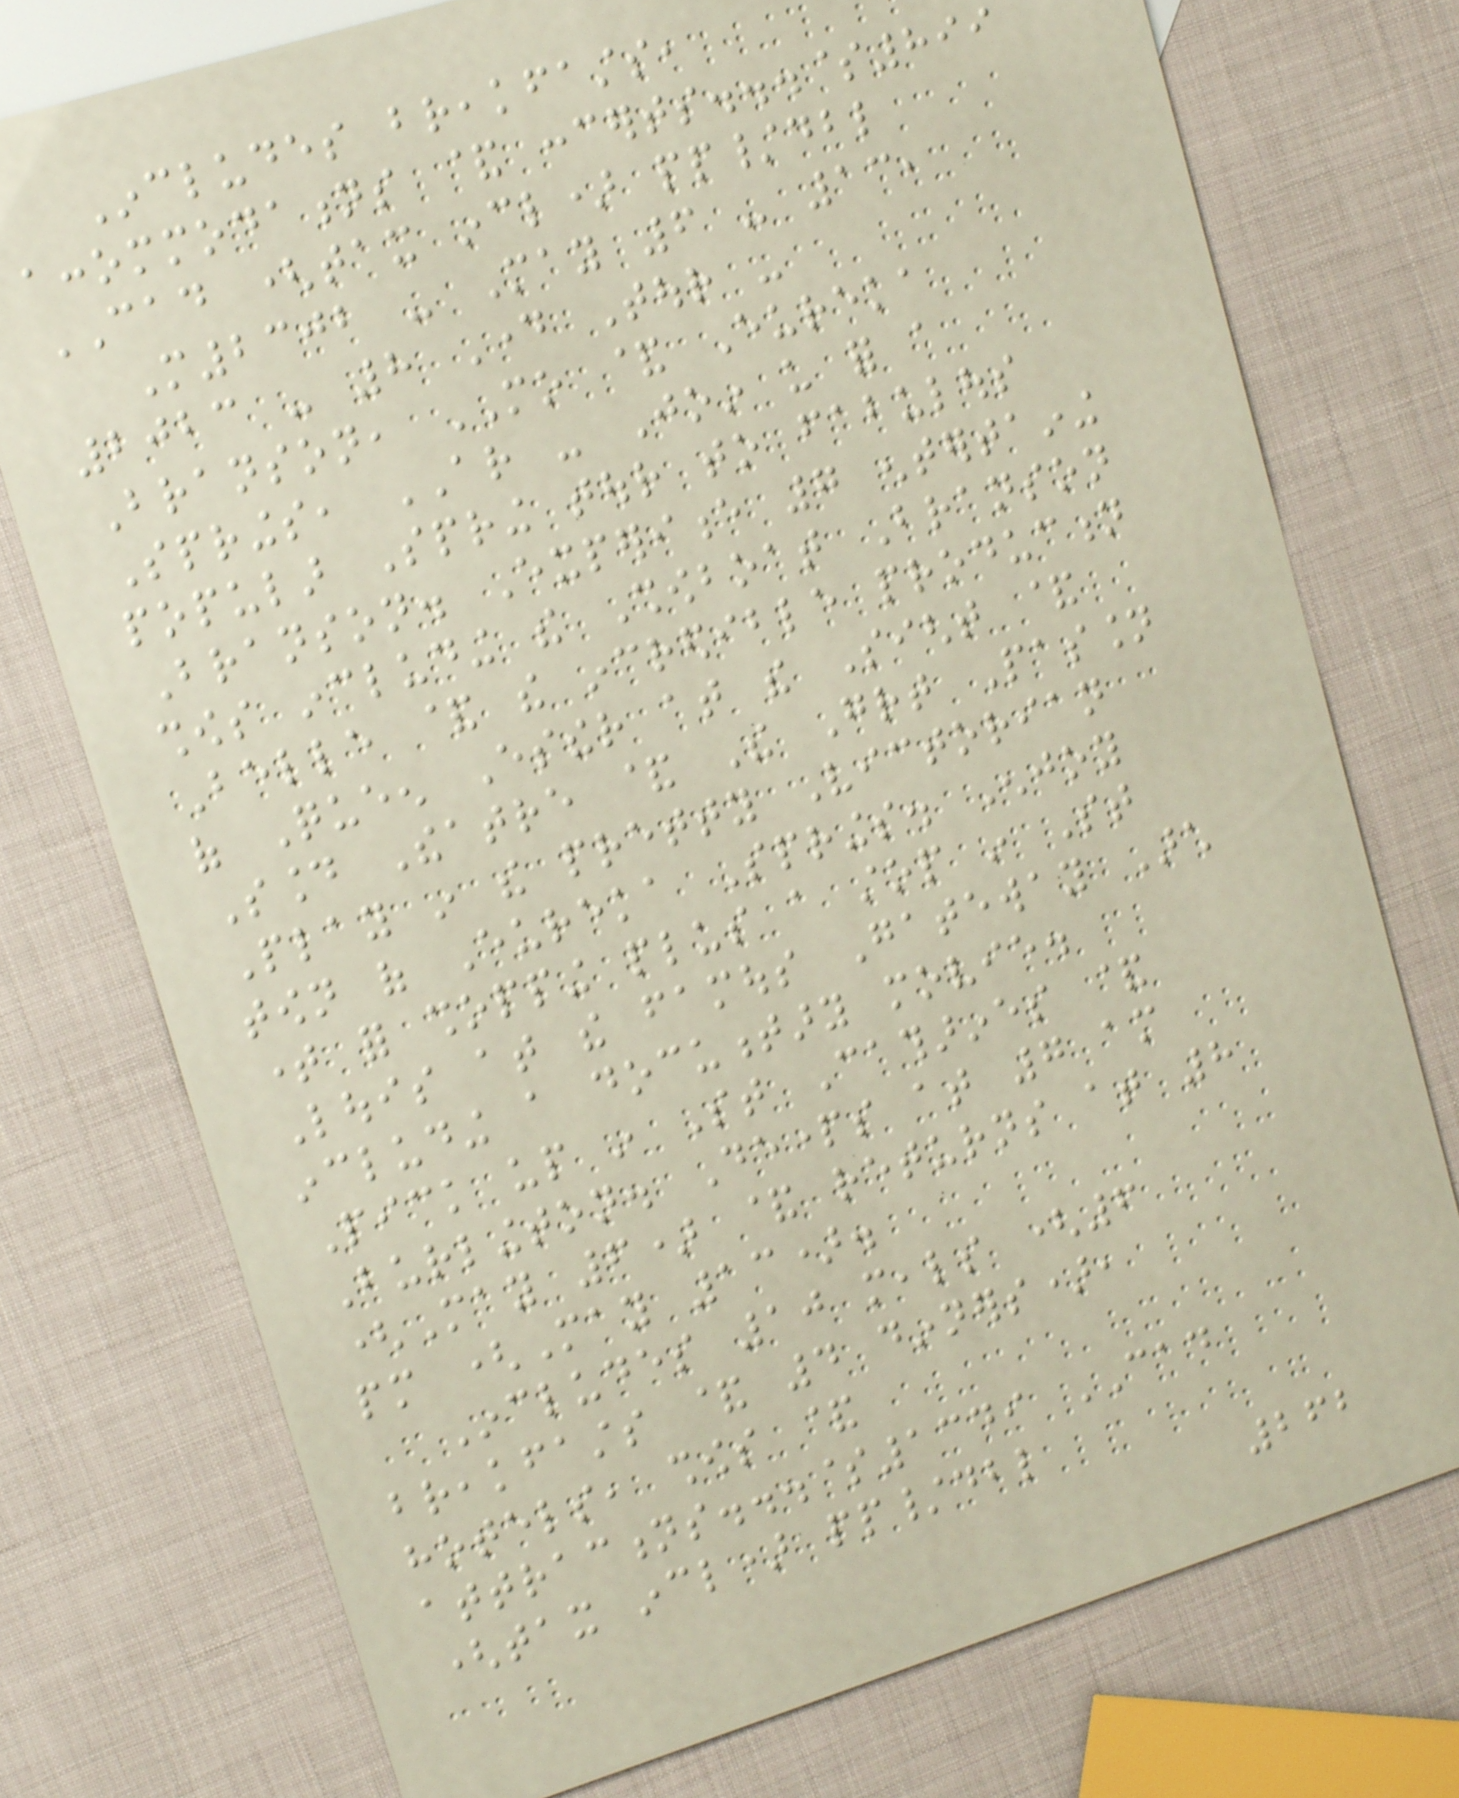Includes breakfasts,
accommodations & concerts...$899
CAD (tax incl) pp/dbl
M2302 - May 6 - 13,
2023 - 8 Day Tour -
Branson, MO & Eureka
Springs, AR - Join us for a
popular Spring tour to fabulous
Branson. Experience 7 entertaining
shows including the Showboat Branson
Belle & the incredible production
of Queen Esther at the Sight &
Sound Theatre & The Great Passion
Play in the pretty Victorian
town of Eureka Springs. Enjoy
time for shopping plus a stop in St
Louis at the famous Gateway Arch
including a documentary movie.
Pick up in St Catharines &
Burlington. Departs at 7 am
(May 6) & returns at 8
pm (May 13).
Includes 10 meals (6
breakfasts & 4 dinners),
hotels, shows &
attractions...$1349 CAD
(tax incl) pp/dbl
262
